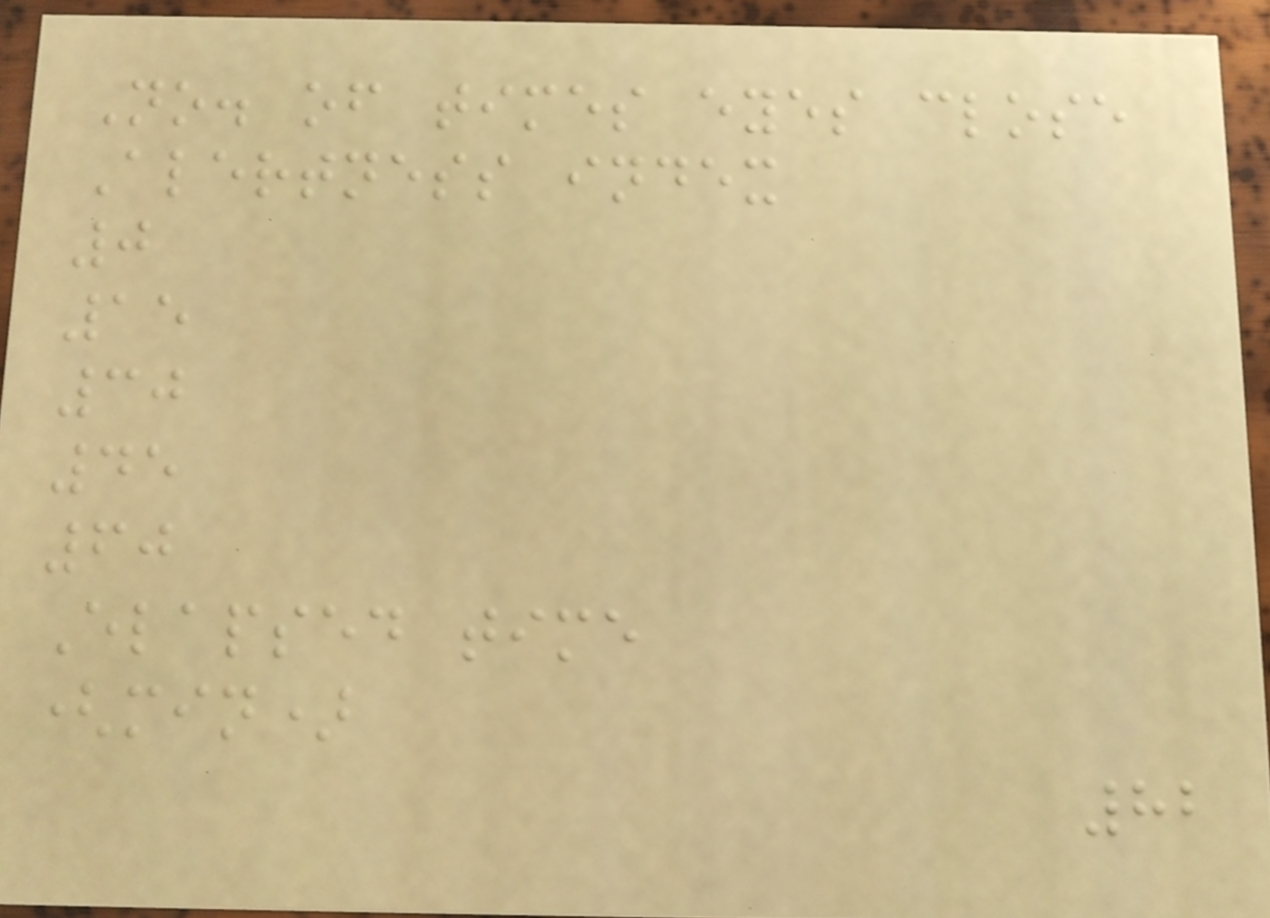No. of times eyes close
Alertness index
0
15
30
45
60
Elapsed time
(min)
82
